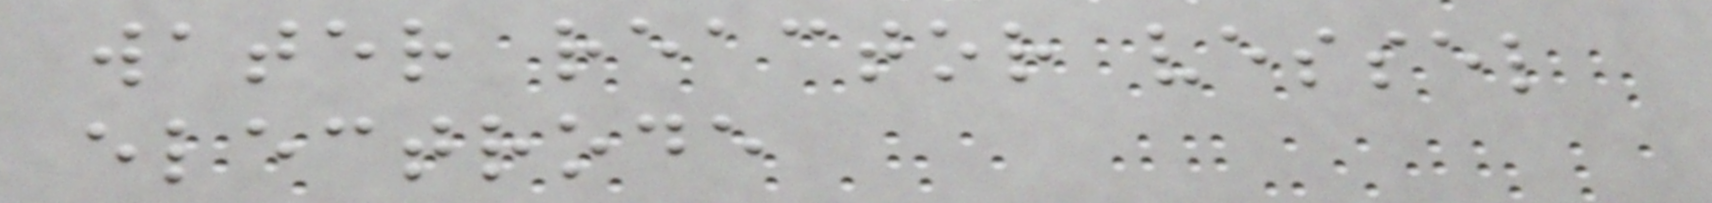water reactor vessel
electrode
